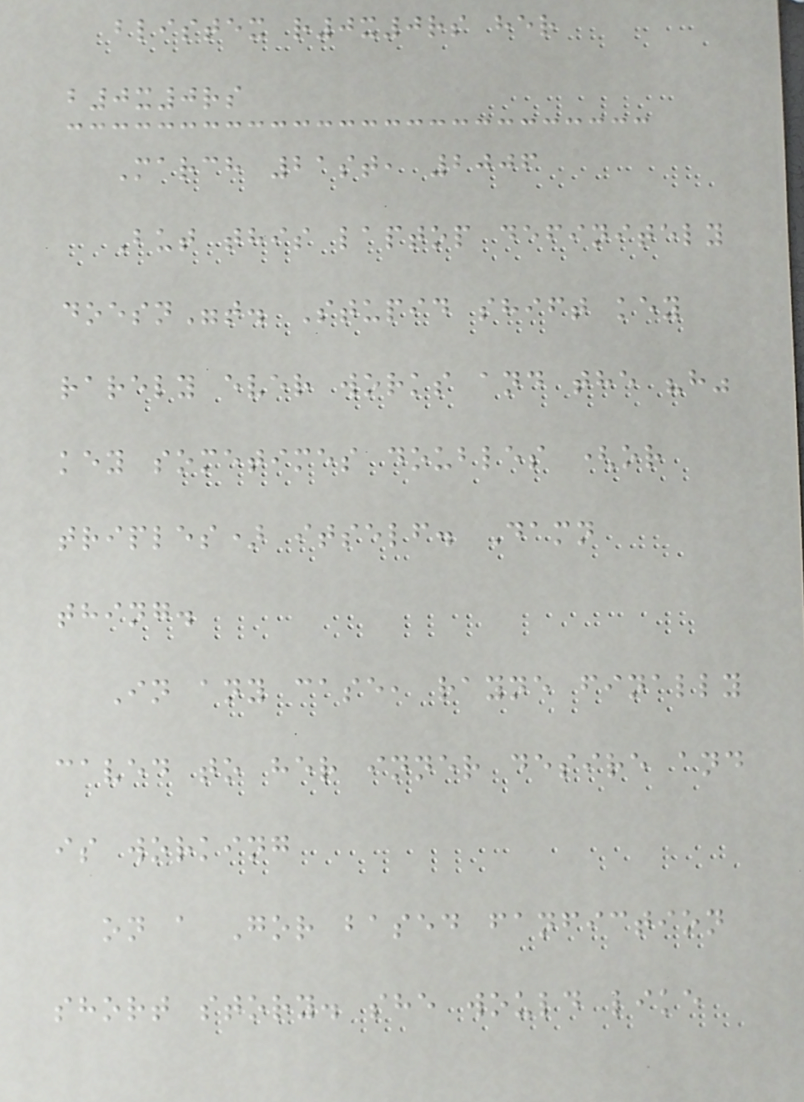blistex r0x0rs her
b0x0rs
March 21st, 2006
But this laptop definitely
doesn"t. Stupid shift key
rarely ever works and the "h"
key sometimes doubles (or
triples) itself. Damn
thing.
In any case, rayne finally
caved to her inner desire and
is working
on a Gor based fanfiction
short story. she would like
